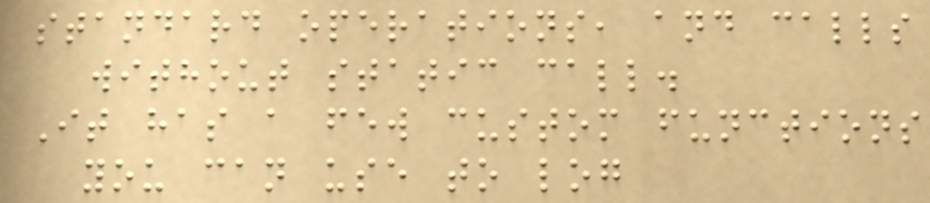standard operations, and calls
without static call.
It has a few custom functions
you can use to log
